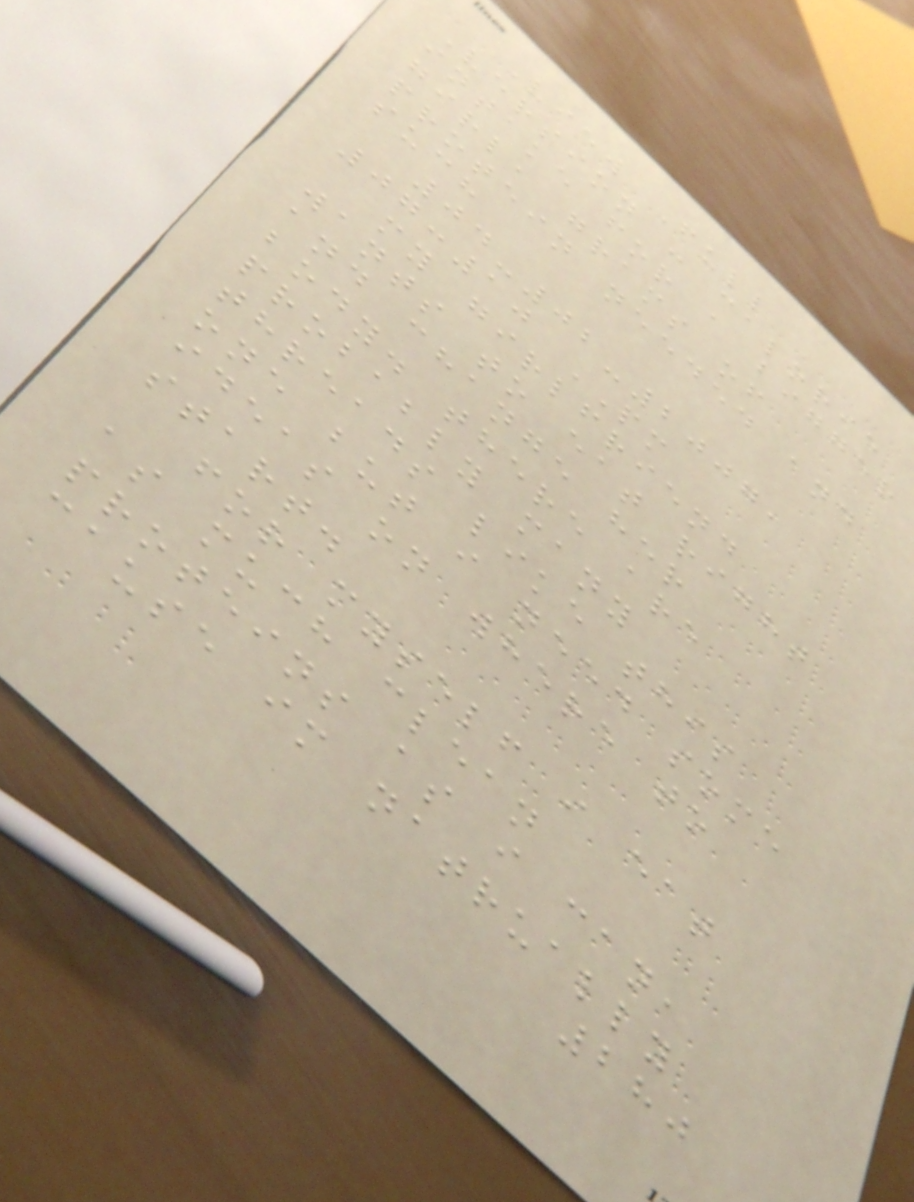View Full
Version : calorie
intake for a bigger
girl, grams of
protein needed and
such
04-02-2007,
07:10 PM
my girlfriend
wants to eat right
and change her
body. there are
probably many
threads like this
one but i need some
ideas on where to
start.
for myself i eat
as much clean
proteins as i can,
cause im natrually
280
